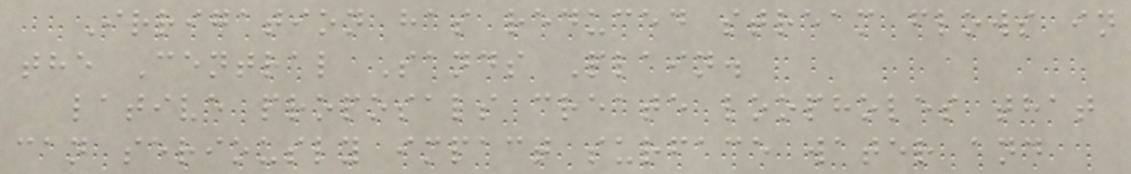Irrigation has reduced stream flows in
the Central Sands Plain.
lative proposals create loopholes that
can seriously impact surface water and
